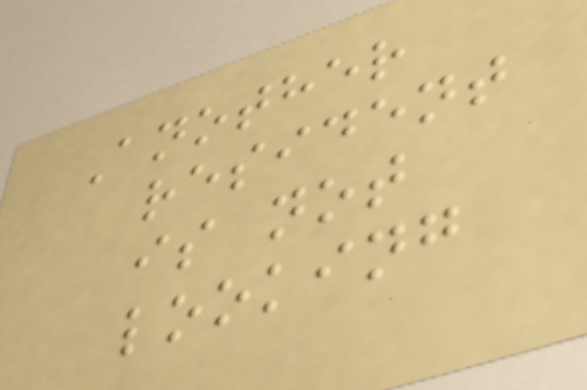Another
resident
is not
looking
